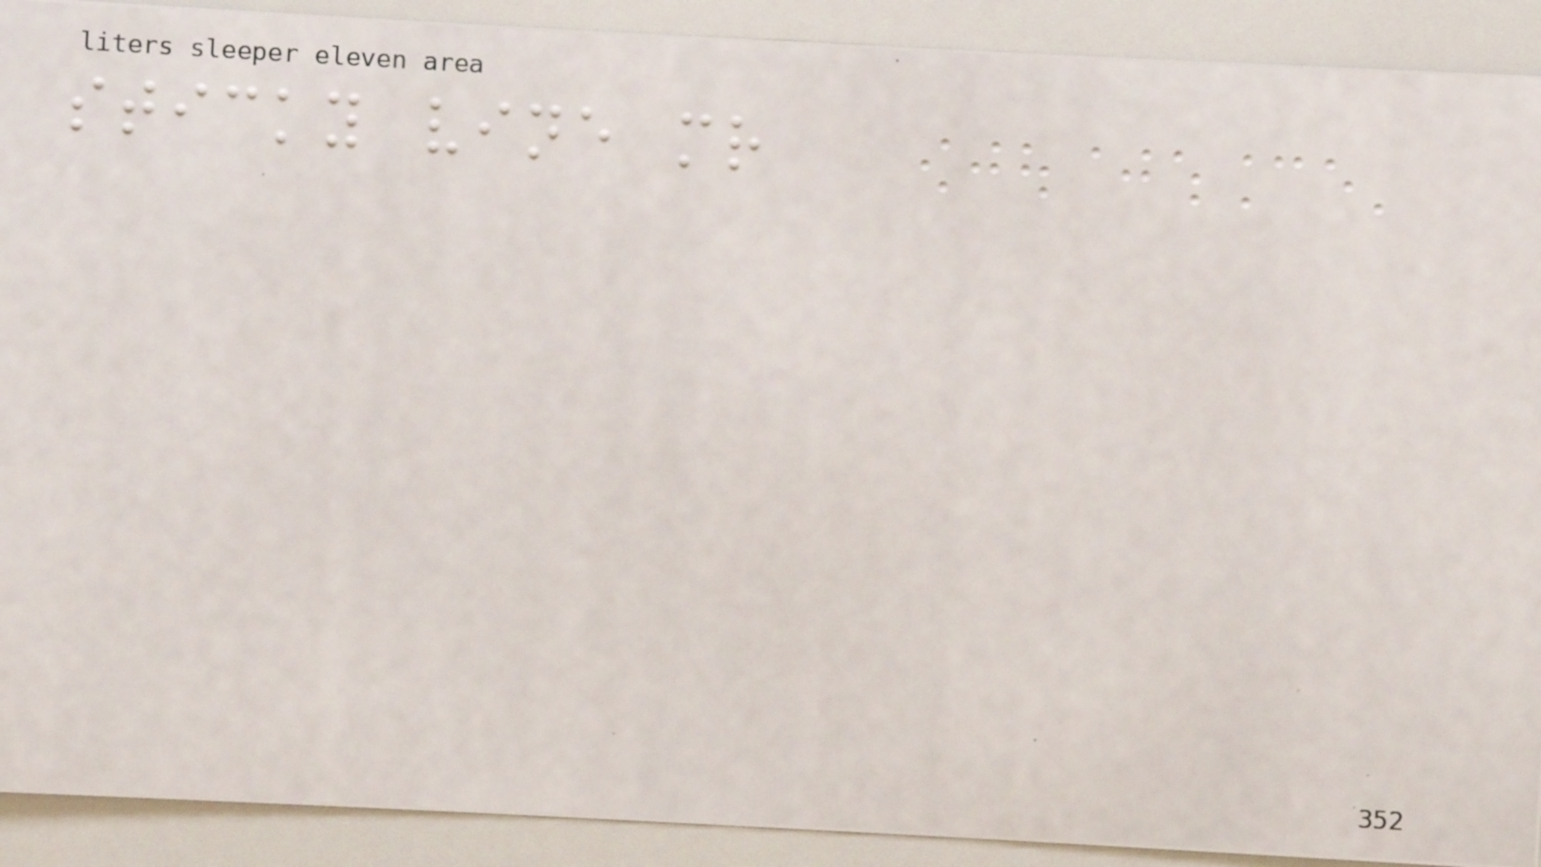sticky vine mr
